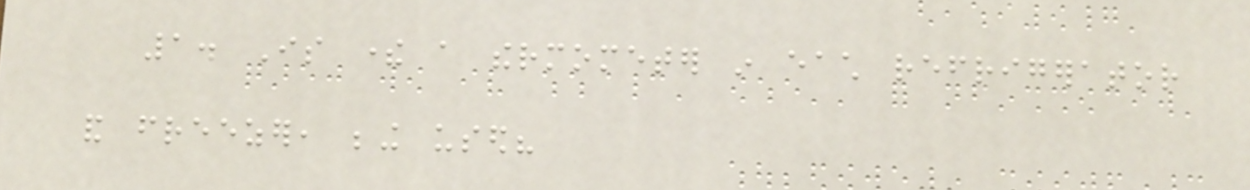1. Is there a thermometer in each refrigerator
and freezer, being used?
